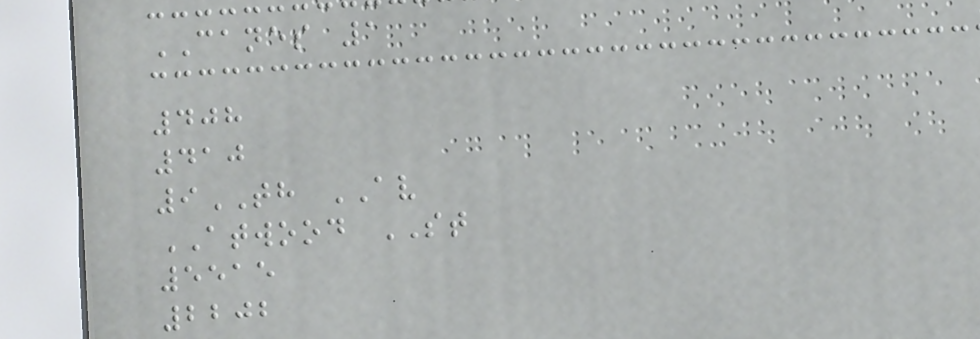CANES 1
408
410
9TH AV
ATWOOD ST
5515
2202
